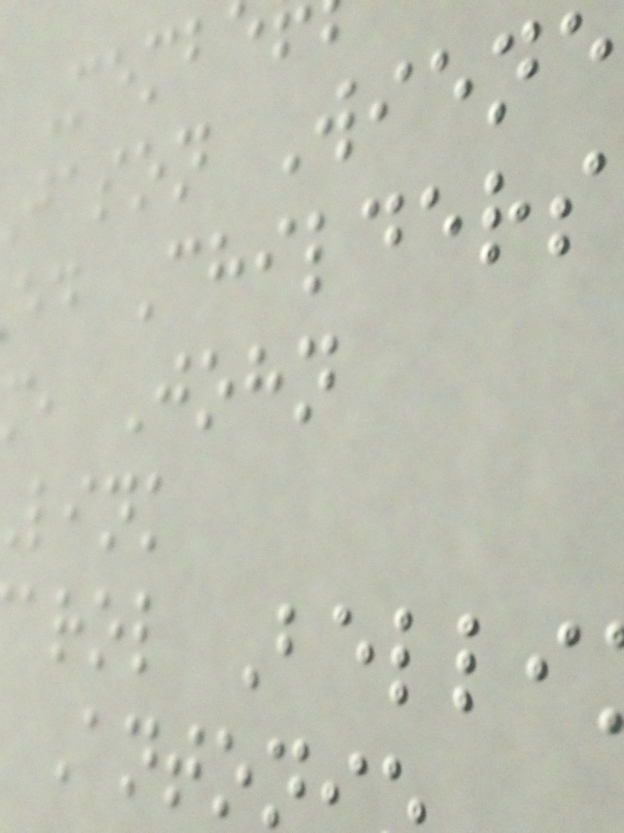jason Wiene
ed Childers
m, John
arol Belli
Anton
